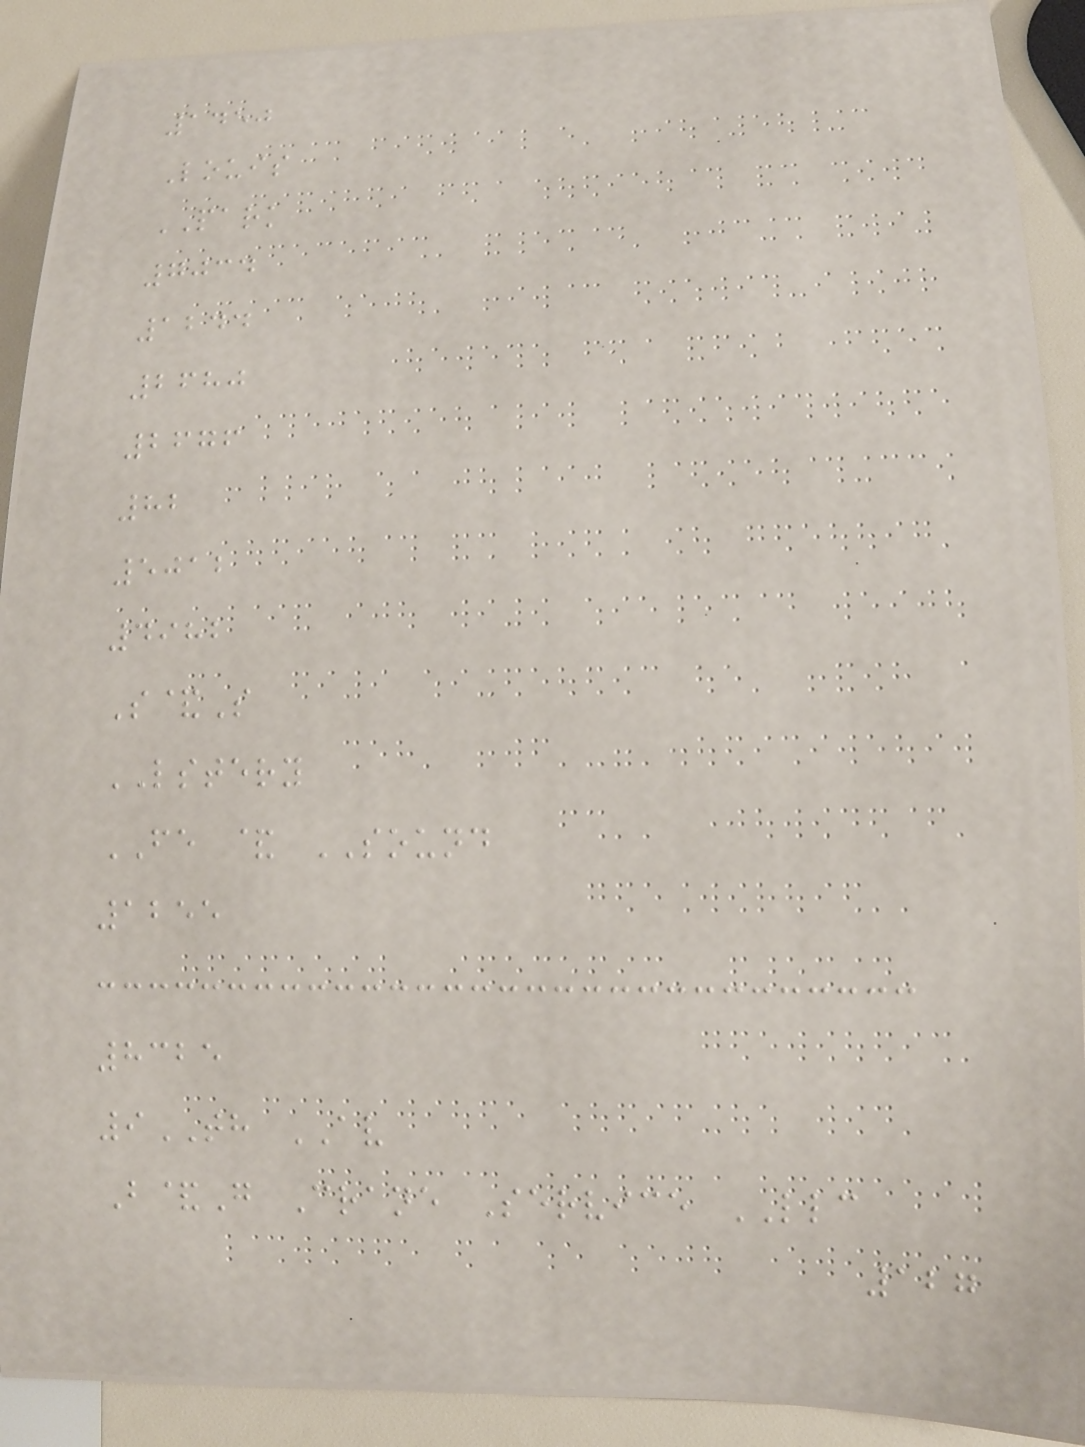1450
Louis
PARK
7034
1244
2680
2676
82
5012
4982
S&S
LSTERY
FE & SOUND
1255
8325
9TH AV
B&G Crane Service LLC
127
